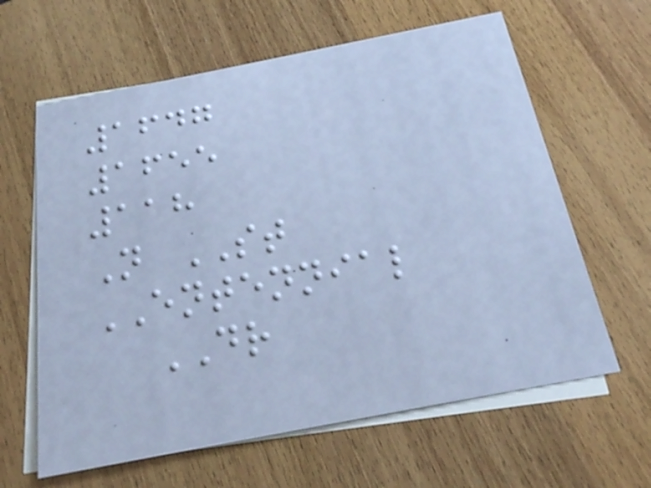1647
1655
118
N ST
ENTENNIAL
DR
